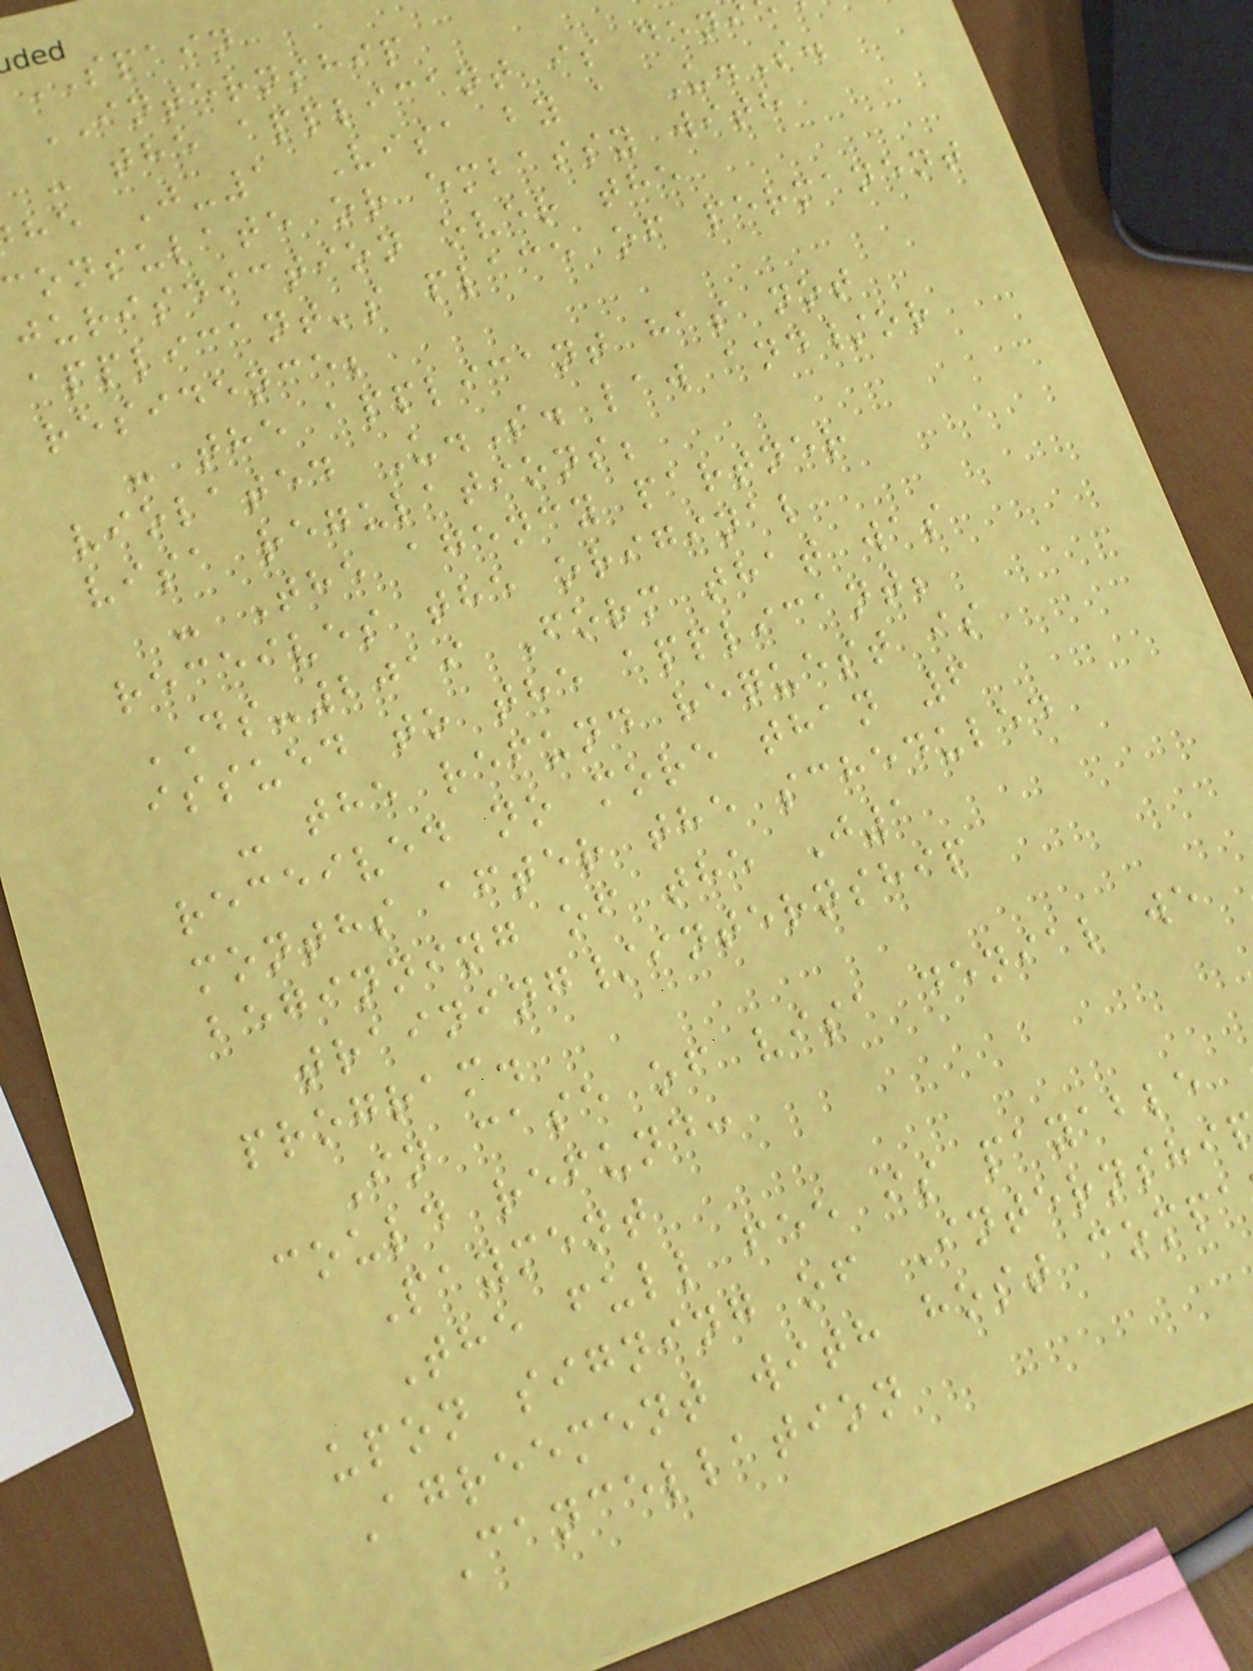SPAIN
INTERNSHIP
- the applicant is deni
he J-1 Visa by a U.S.
consulate or embassy with
jurisdiction over the
applicant's place of permanent
residence;
- the applicant has not
violated U.S. law and/or
visa regulations;
- The agency partner
receives the original
DS-2019 Form that was
issued to the applicant;
- the refund request is
received no more than 6
months after the scheduled
beginning of the J1
training/internship
program.
In case of visa denial we
could refund:
Payment
The full fee is payable
upon signing of Internshi
Agreement with host compa
Cancellation
